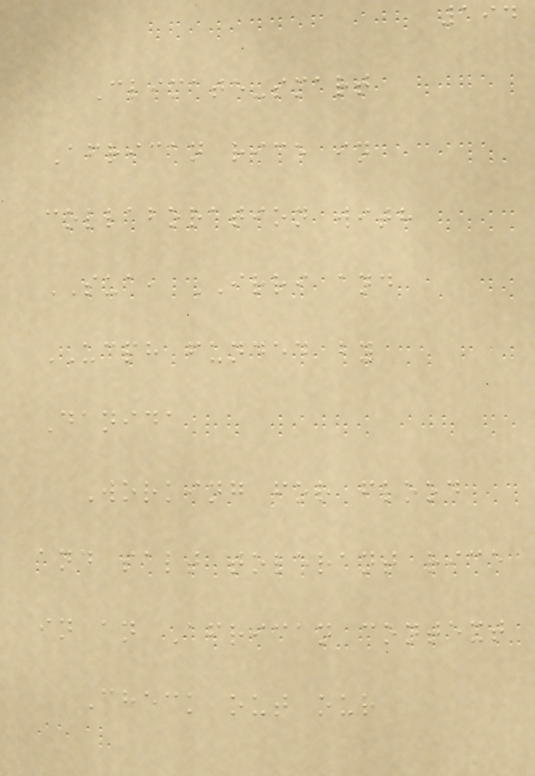194
Climate-smart
African rice in
collaboration with
SUA, IRRI and
UCPH funded by
Danida
Working for flood
and salt tolerant rice
in an African context
Check out our
